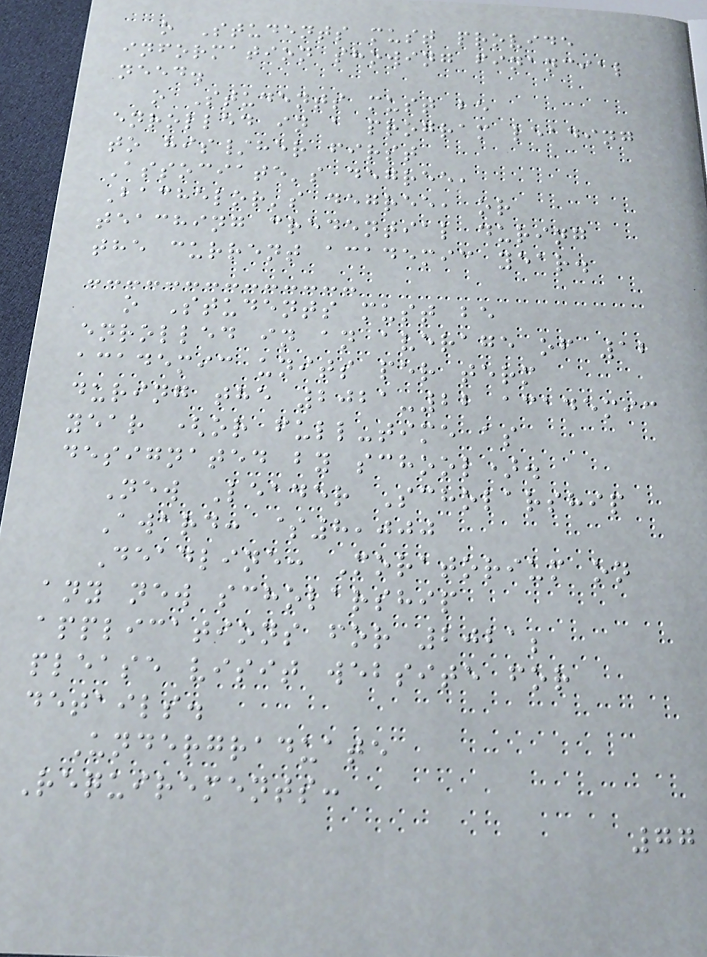o Students must provide
information showing financial
need.
o Students must be
enrolled in a program leading
to his/her first
Associate's degree,
Bachelor's degree, or
teaching credential during
the current academic year.
o Students must be
enrolled in an average of 12
academic units per term
during the 2021-22 academic
year (or full-time as
designated by school).
New Leader Scholarship
Award: $8,000
Deadline: Moratorium on
any new scholarship
applications for 2021;
please visit website for
details.
Undergraduate
Requirements:
77
